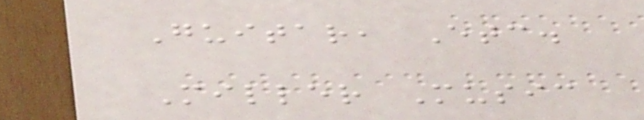Guitar, Etc.
Miller Music
